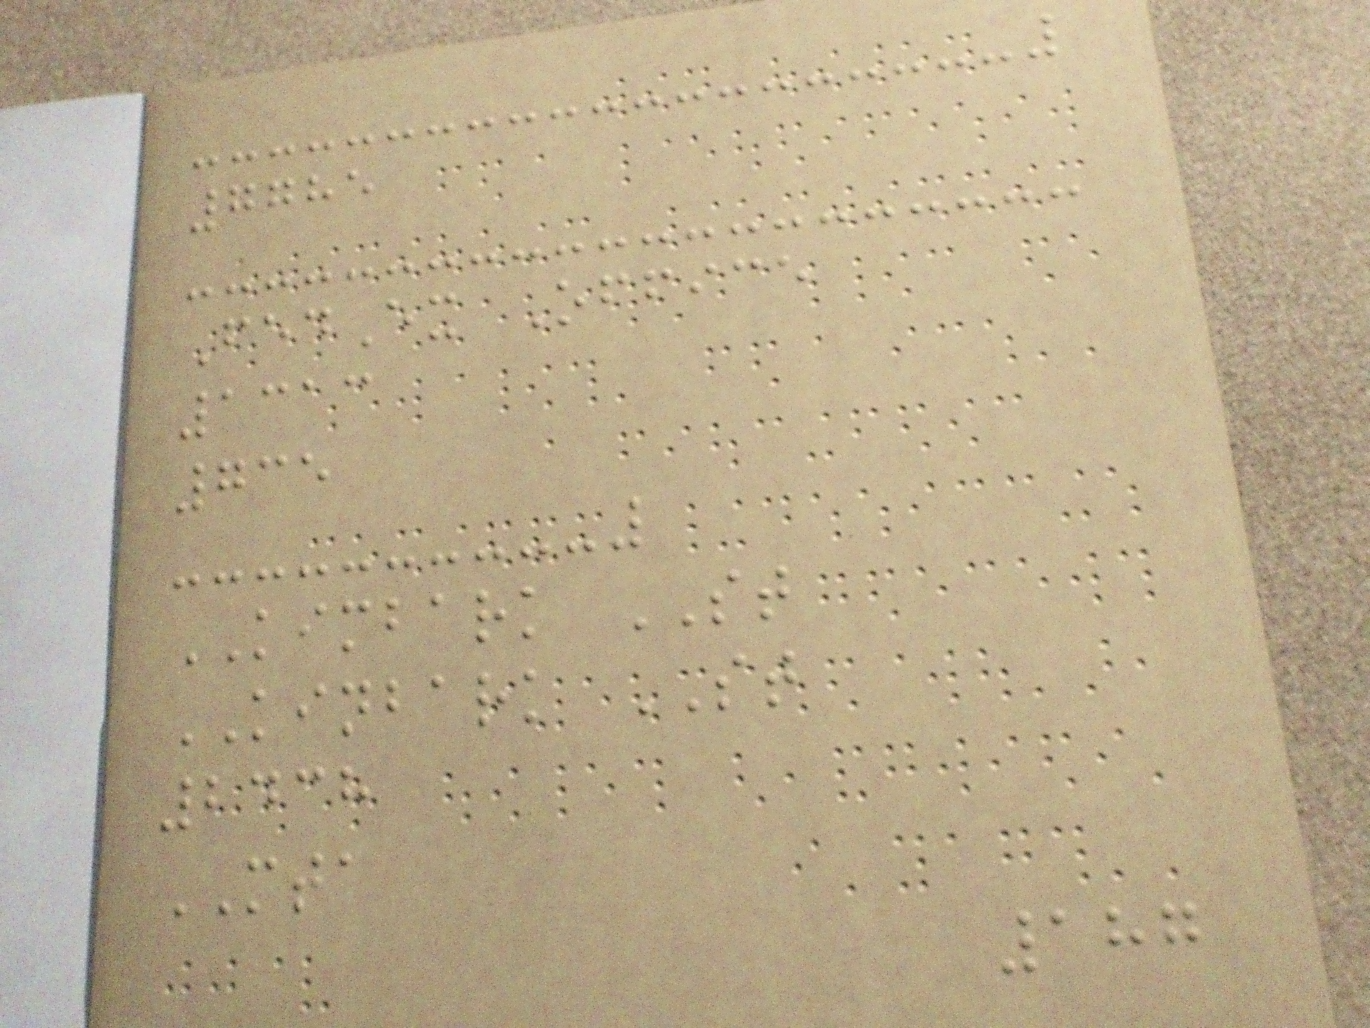7785
FedEx Office
1313
735
KIMBARK ST
KINBARK ST
2438
MTA
187
